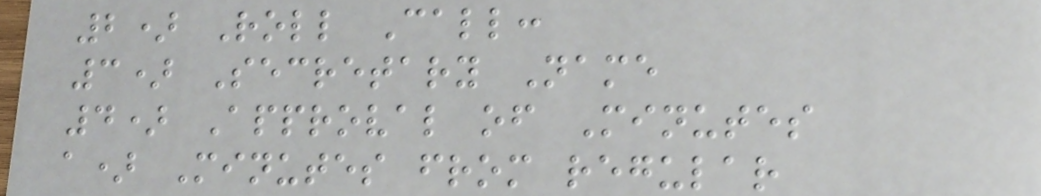2) Roll Call:
3) Secretary Name
4) Approval of Minutes
a) Minutes from regular
